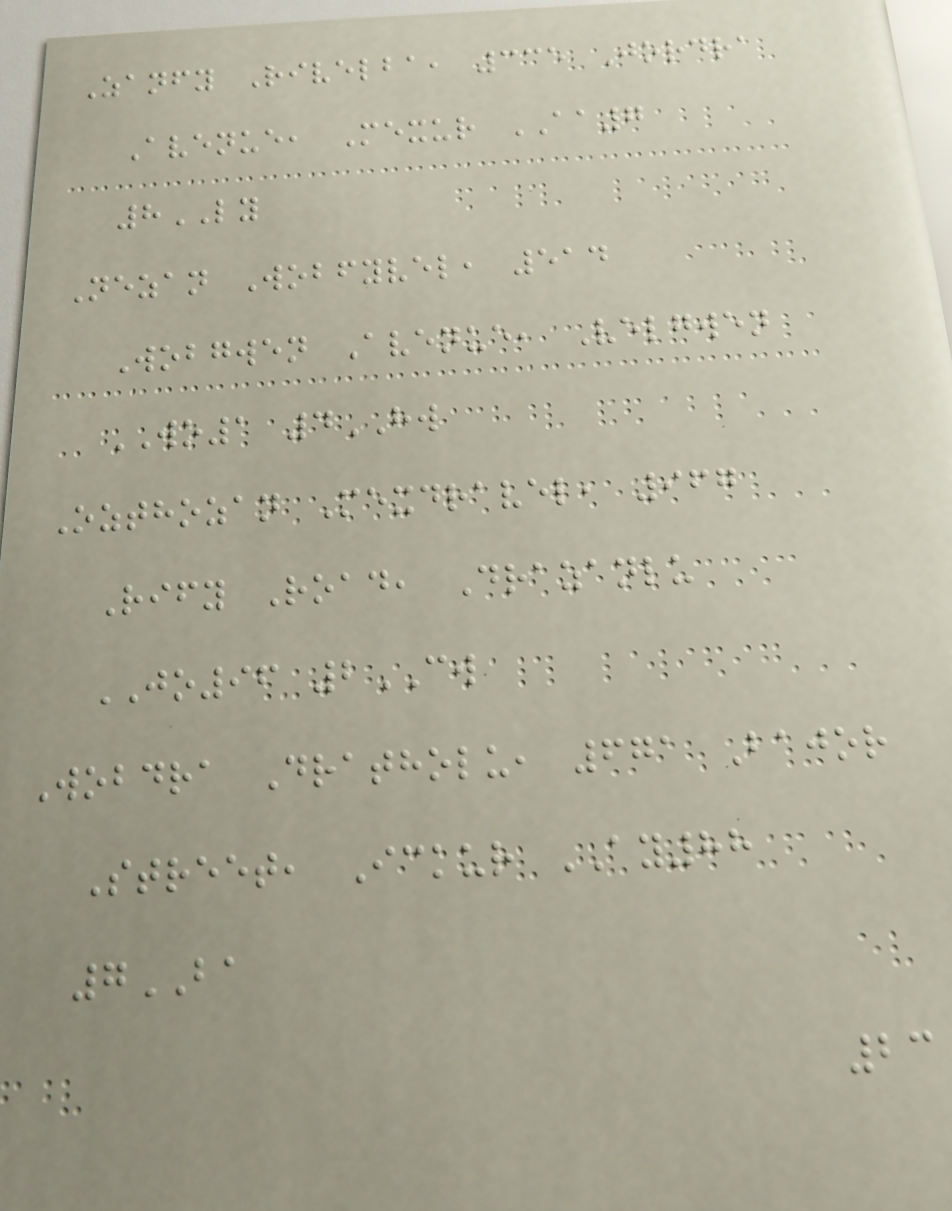Zanfy Rivelba, 335 Jordra
Avenue, Mexur AA7
8LY
Nezan Wobfyvel, 514
Wobgwen Avenue, Velgwen
WO1 4HW
Ozthozan Mexdravel, 967
Rify Road, Drazanlu
JO96 2CW
Wobdra Dratholu, 671 Bajor
Street, Ickur AY88
7BA
23
